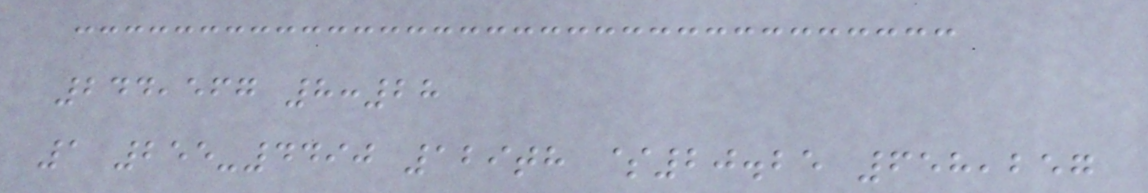244,567 8:28
1 255-4490 129th $20.25 658,257
